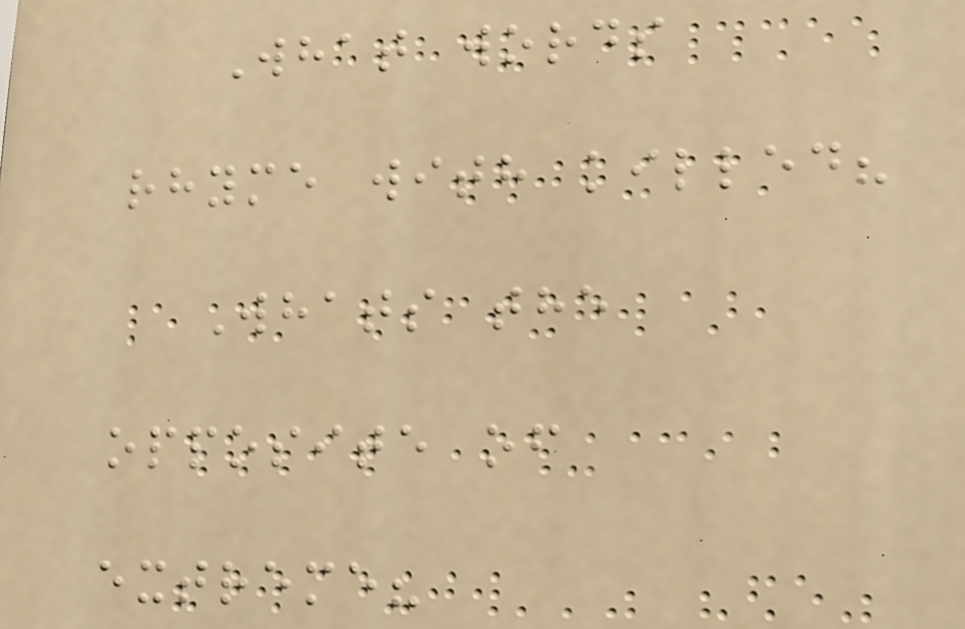What words
rhyme with killed?
Whats the
opposite of
extreme?
